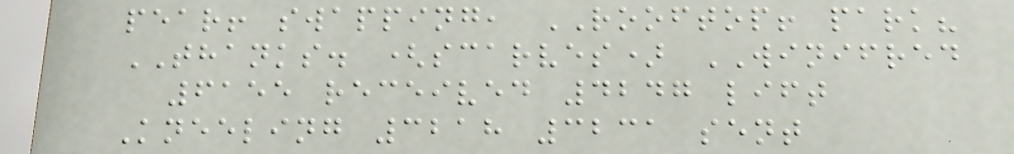pear! swapping, ROOFTOP! park?
THANKS. (scarves) WINIFRED
6155 received 4247 lift
Kneeling 3218 3231 sent
